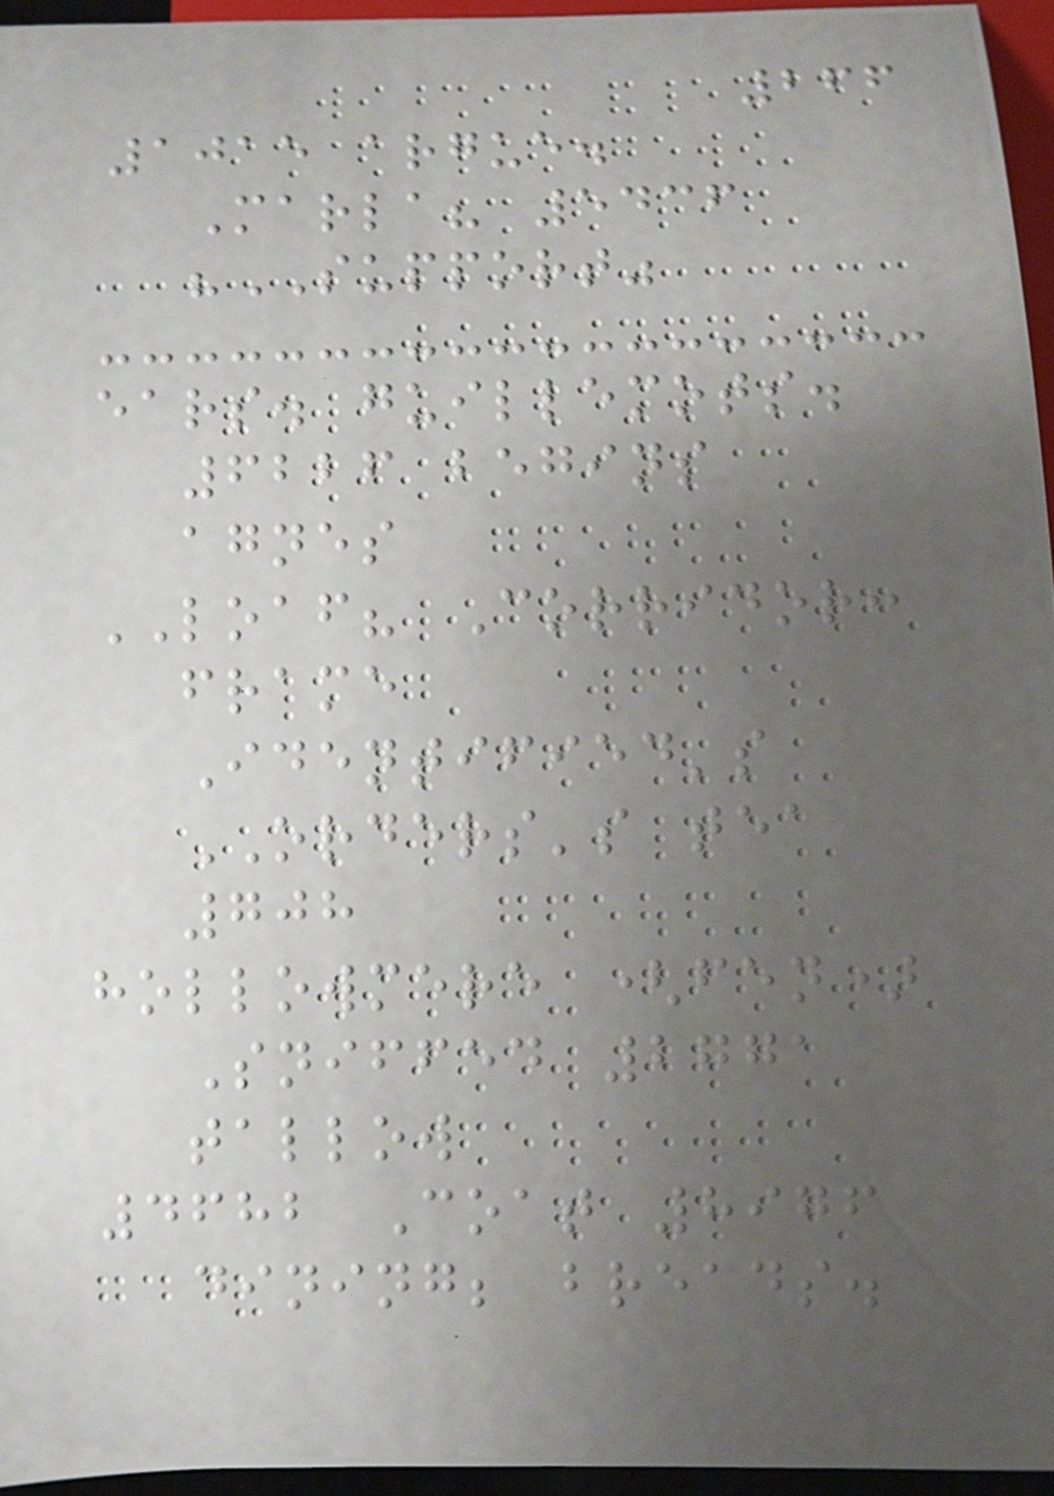266
1015 argue.
Marla? 5436
"SUPPORT"
ears. guillemots.
6226 begins
agnes
LOAF? Corridor:
frame
Identified's
ORDERS's tea
708
hollowmere (fen)
Sniffed 2771
tallow
4682 Coat 8976
dining; breads.
